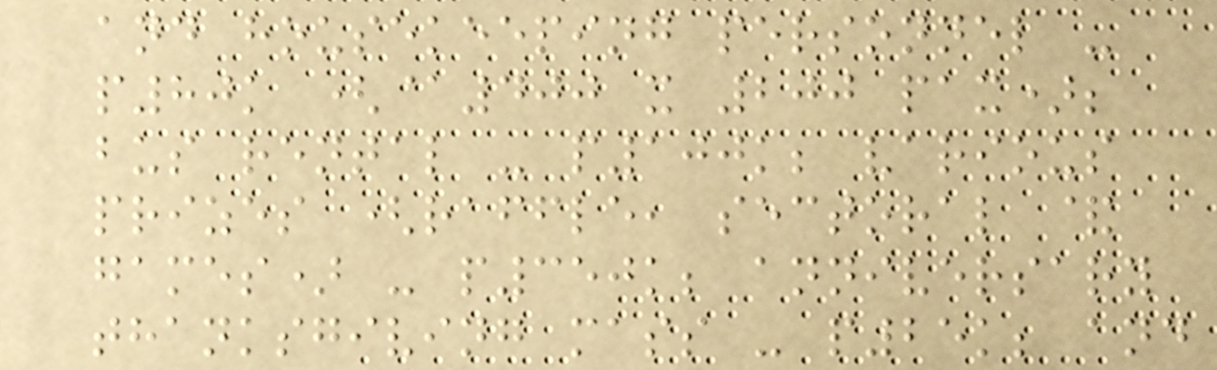and housekeeping personnel -
p80k (@400 x 200 pax);
bus rental - p100k; various
prizes (raffle, sectoral &
games) - p350k; anniversary
thanksgiving mass - p25k; and
